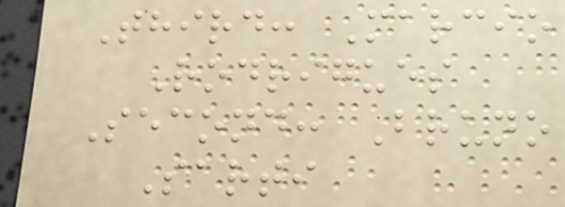Third: Marcio
Rodrigues
Second: Bruno
Sarti
